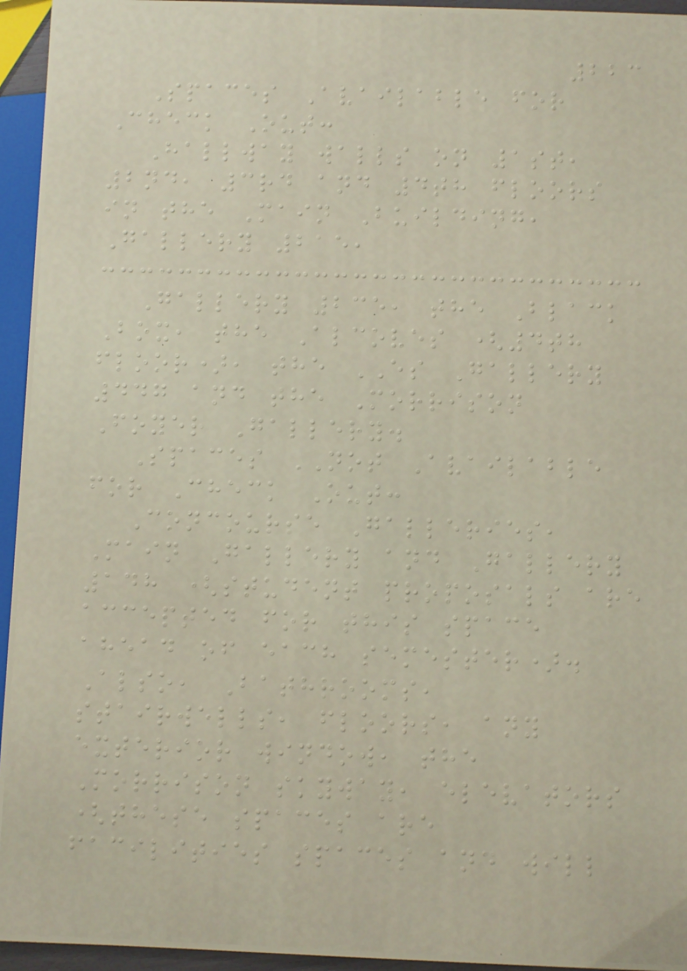223
Spaces Available for
Check Out:
Hallway walls on 1st,
2nd, 3rd and 4th floors
in the Main Building,
Gallery 215,
Gallery 235, the Black
Box, the Alcoves (4th
floor), the ES Gallery
447 and the Morrison
Foyer Gallery.
Spaces NOT Available
for Check Out:
Concourse Galleries,
Main Gallery and Gallery
148 (student proposals are
accepted for this space
ahead of each semester).
Also, Bathrooms,
stairwells, floors, any
exterior window, the
Morrison skyway, elevators
(these spaces are
facilities spaces and will
